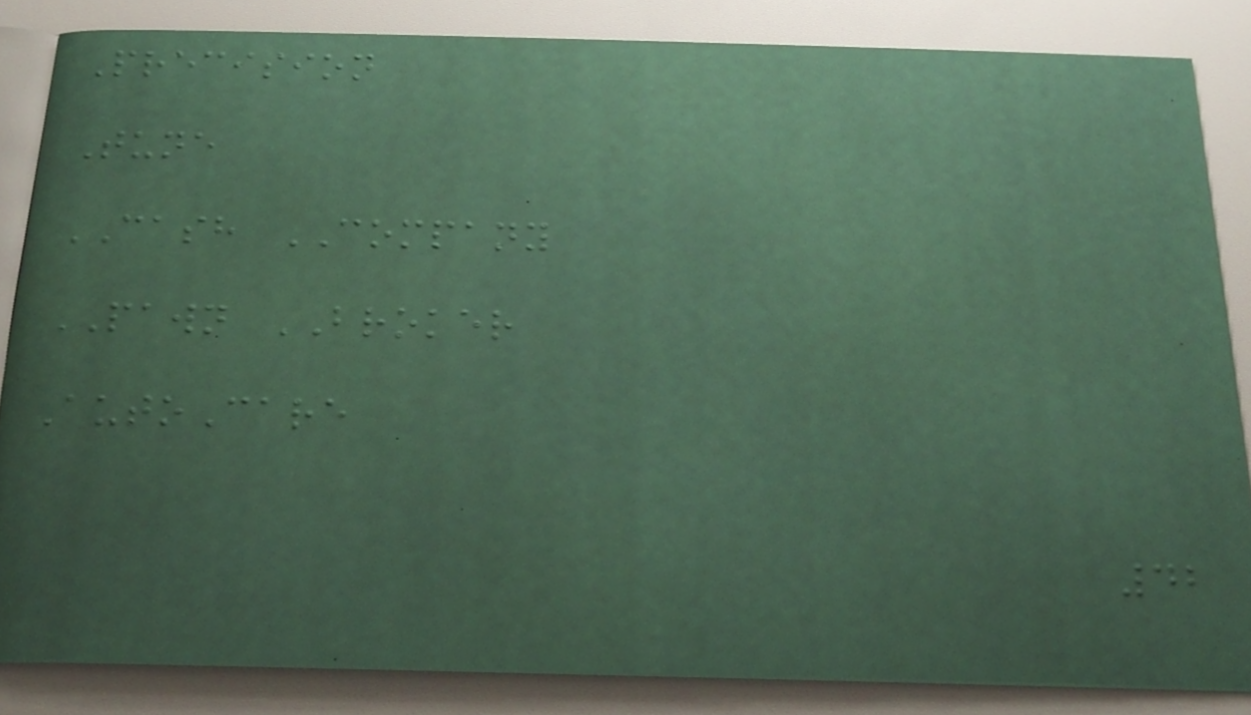Precision
Tune
CASH COMPANY
PAWN BROKER
AutoCare
42
